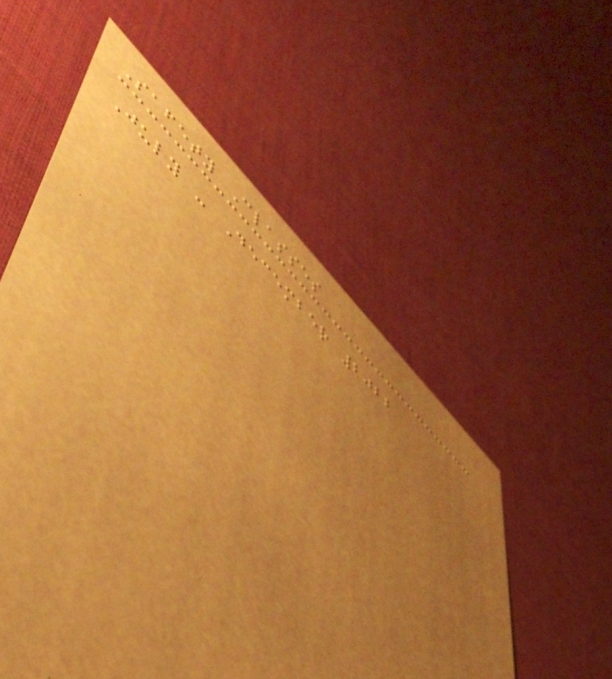Safety Classes
July - December 2022
